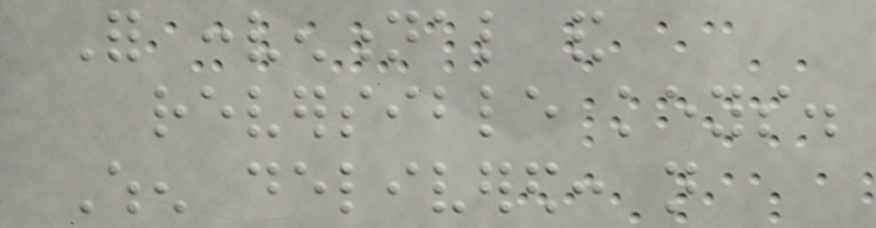For conventional and
reversible keys.
When delivered: not
